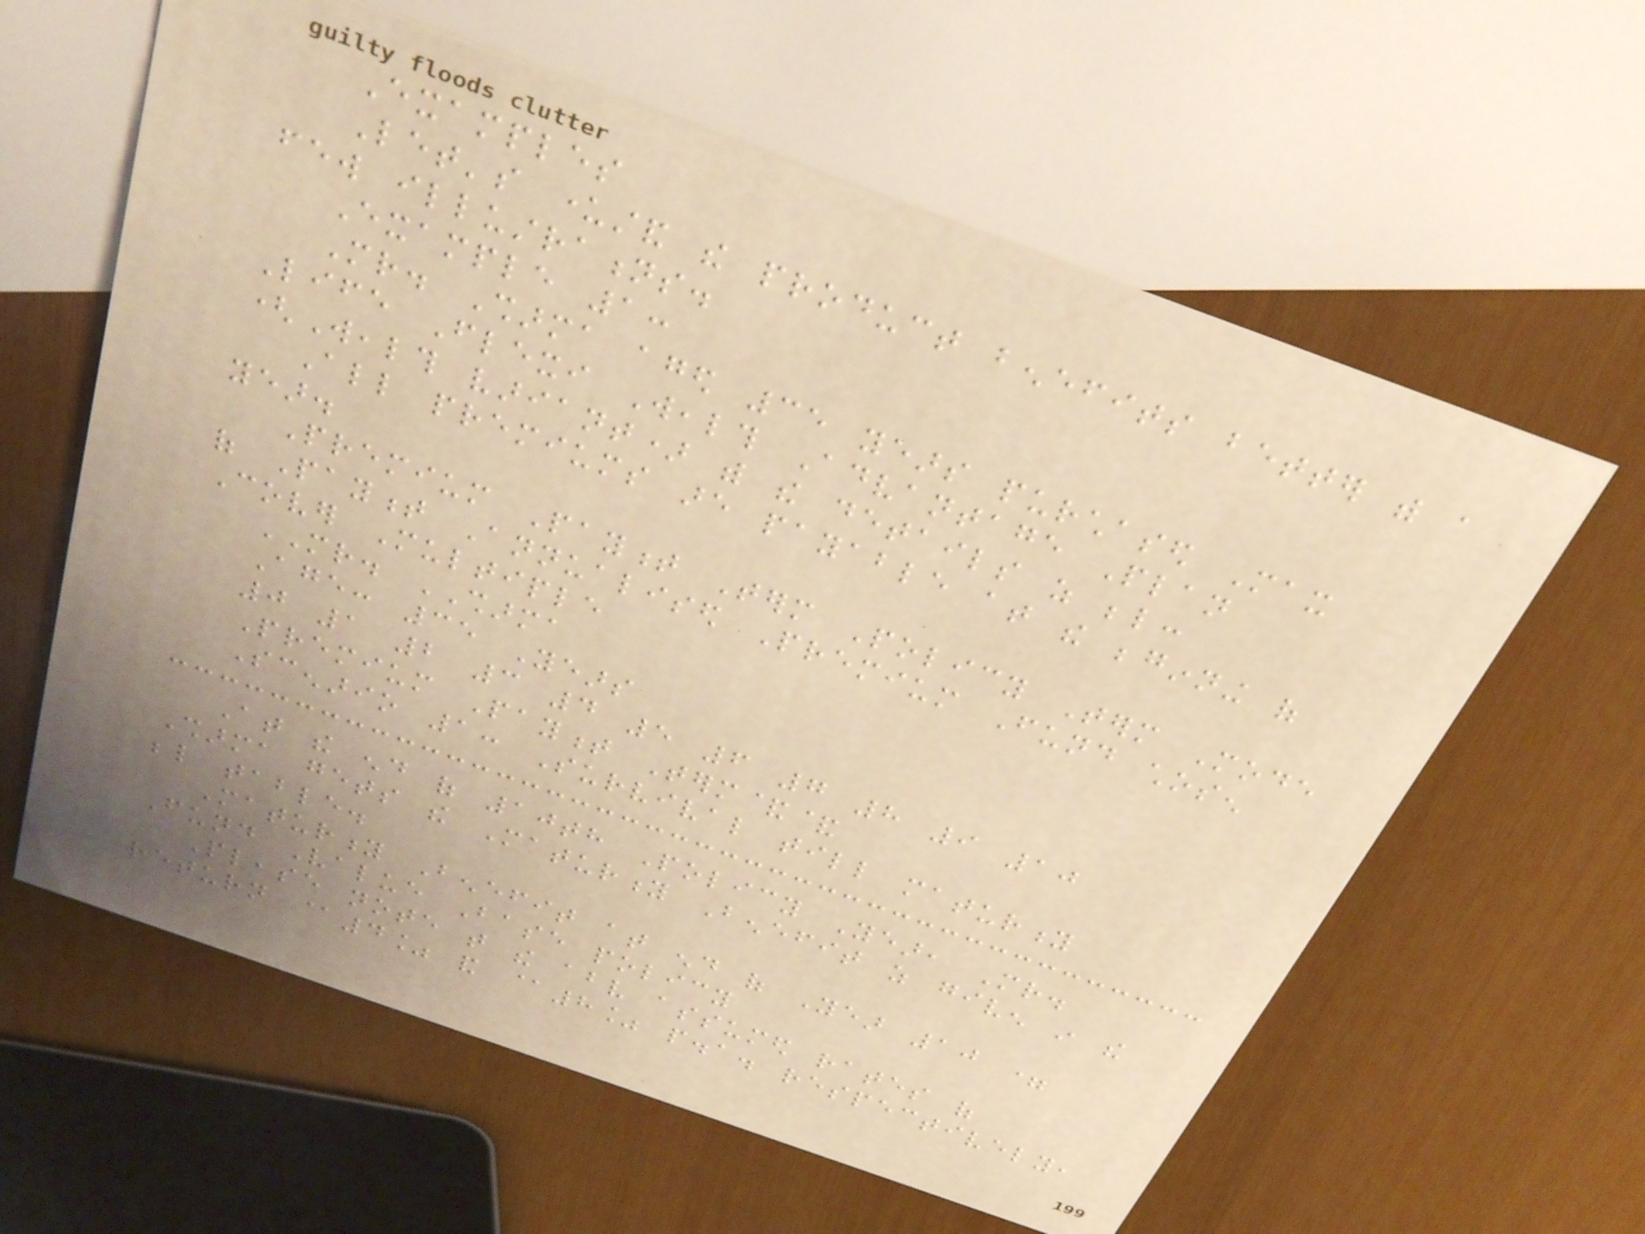Examples
Let's understand the product benefits better with a
few illustrations.
Example 1:
Mr. Sharma aged 35 years purchased Max
Life Flexi Wealth Advantage Plan
(Wealth variant) with the details as below:
All premiums are payable at the beginning of
year.
Premium Payment Term Policy Term Mode
of Payment Annualised Premium Fund chosen
Cover Multiple
MR. SHARMA
Age: 35 Years
0 1 2 3 4 5 6 7 8 9 10
Premium Payment Term&&
Scenario 1: Survival till maturity
At the end of 10th Policy Year, Mr.
Sharma gets the Maturity Benefit as given in the
below table.
Maturity Benefit at end of Year 10 =
Fund Value Base policy
Please note that the above assumed rates of
return @4% and @8% p.a. respectively,
